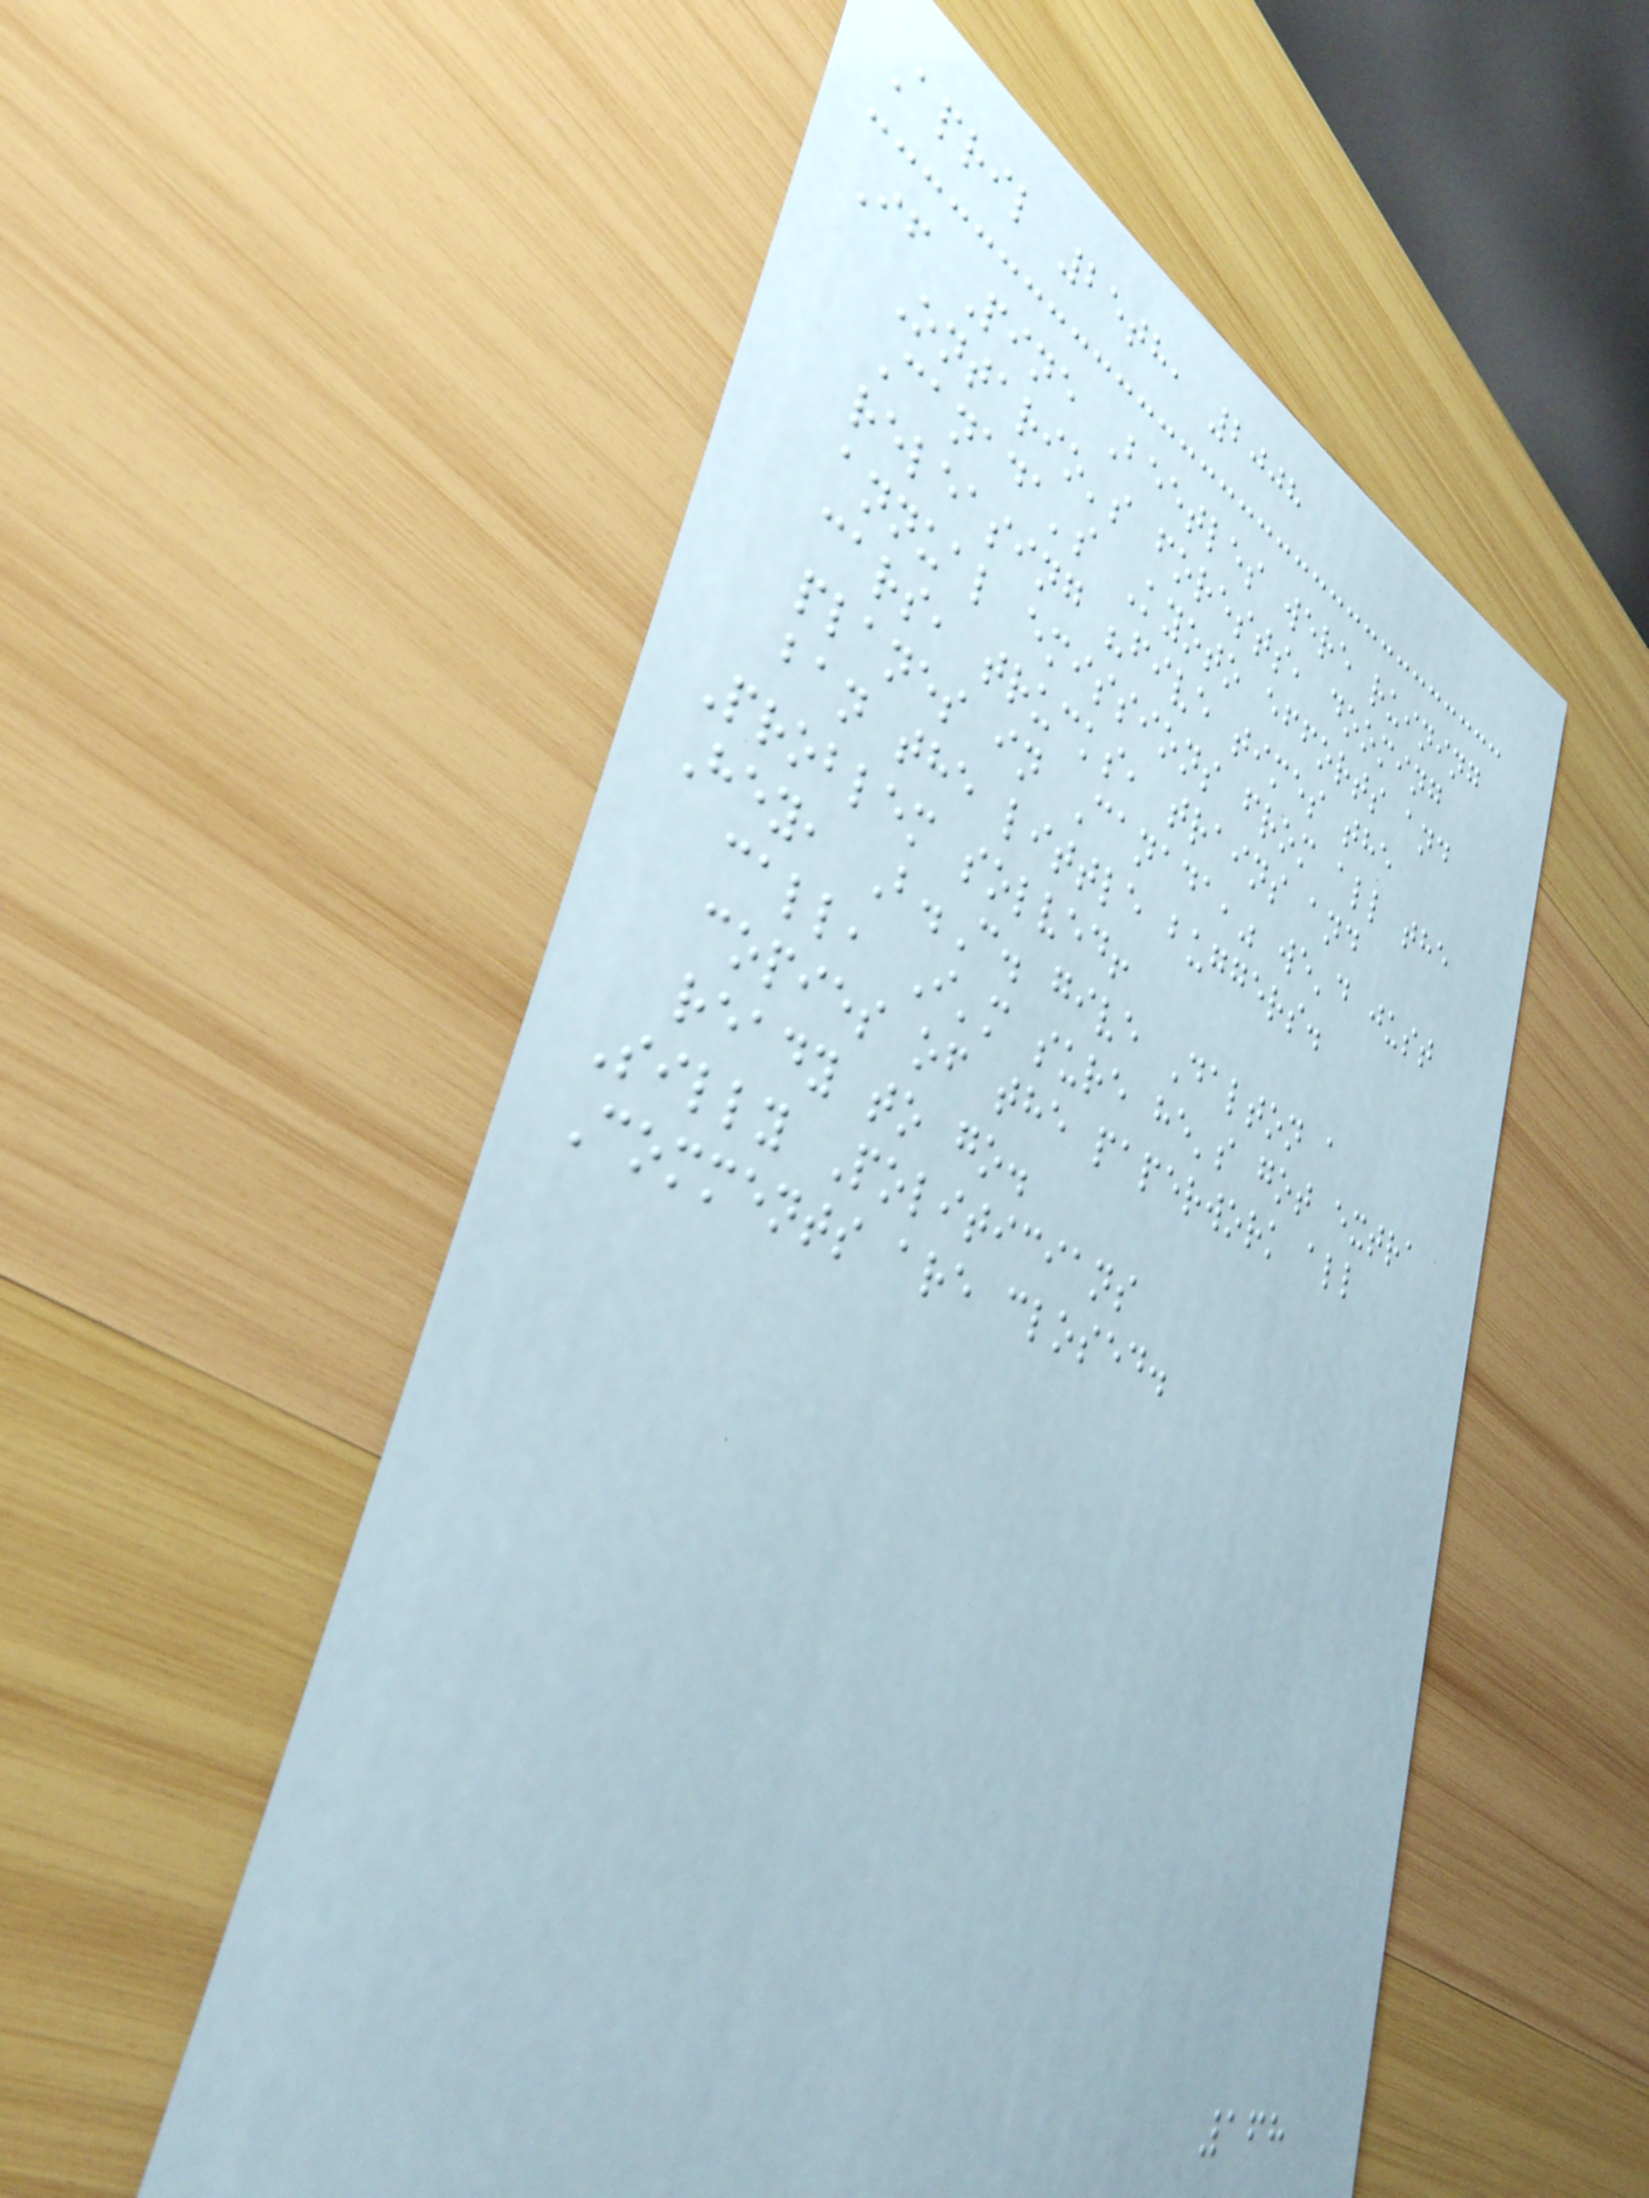April 25th, 2008
If Pine Beetles were ruining
Ontario's forests, dooming
Canada's Kyoto efforts and
releasing "five times the
annual emissions from all the
cars, trucks, trains and
planes in Canada," we'd just
ban the little buggers.
Problem solved!
Hey, B.C. give Dalton a
call, I'm sure he's got extra
copies of the paperwork all
ready to go.
Silly Politicians
Comments are closed.
168
